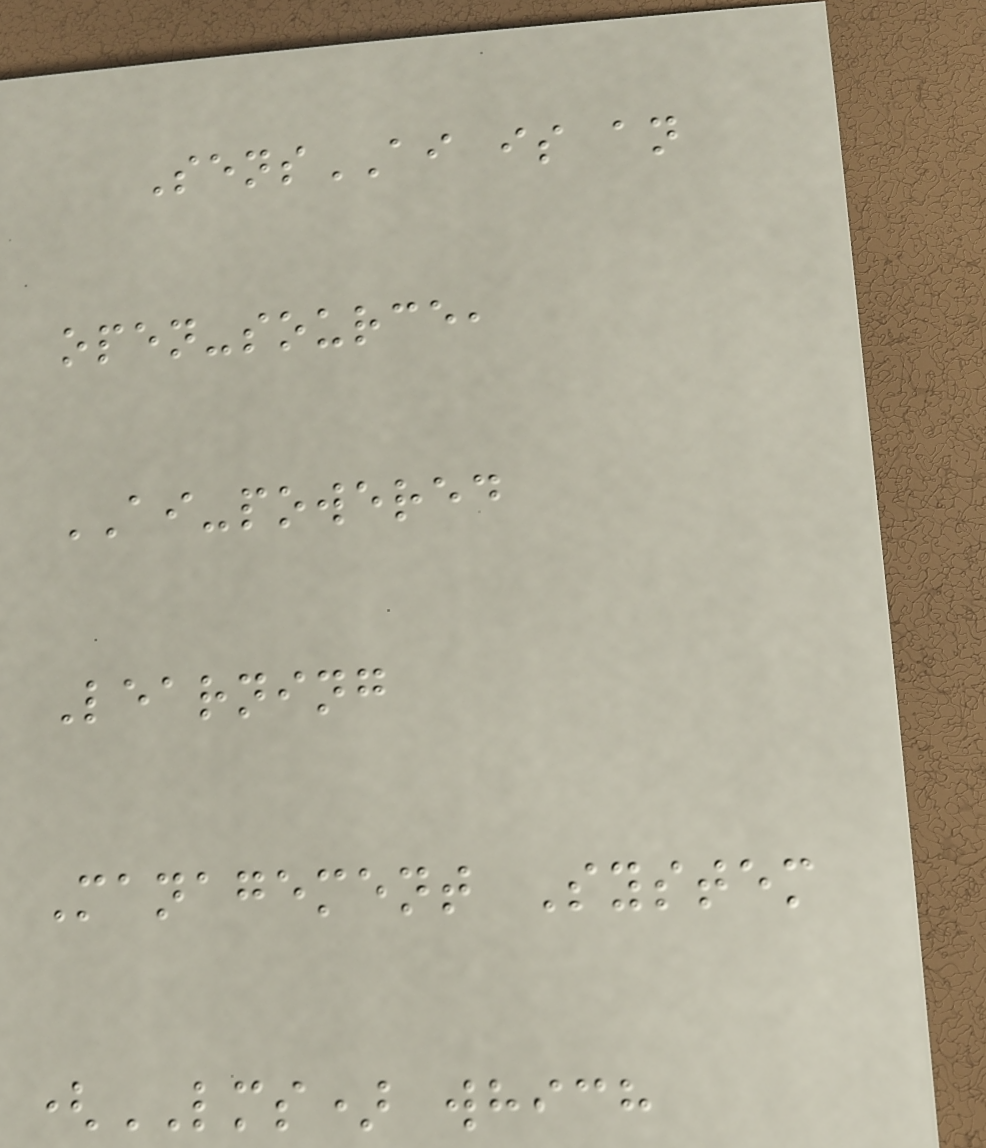SensAI is an
open-source,
AI-powered
Learning
Management System
(LMS) which
